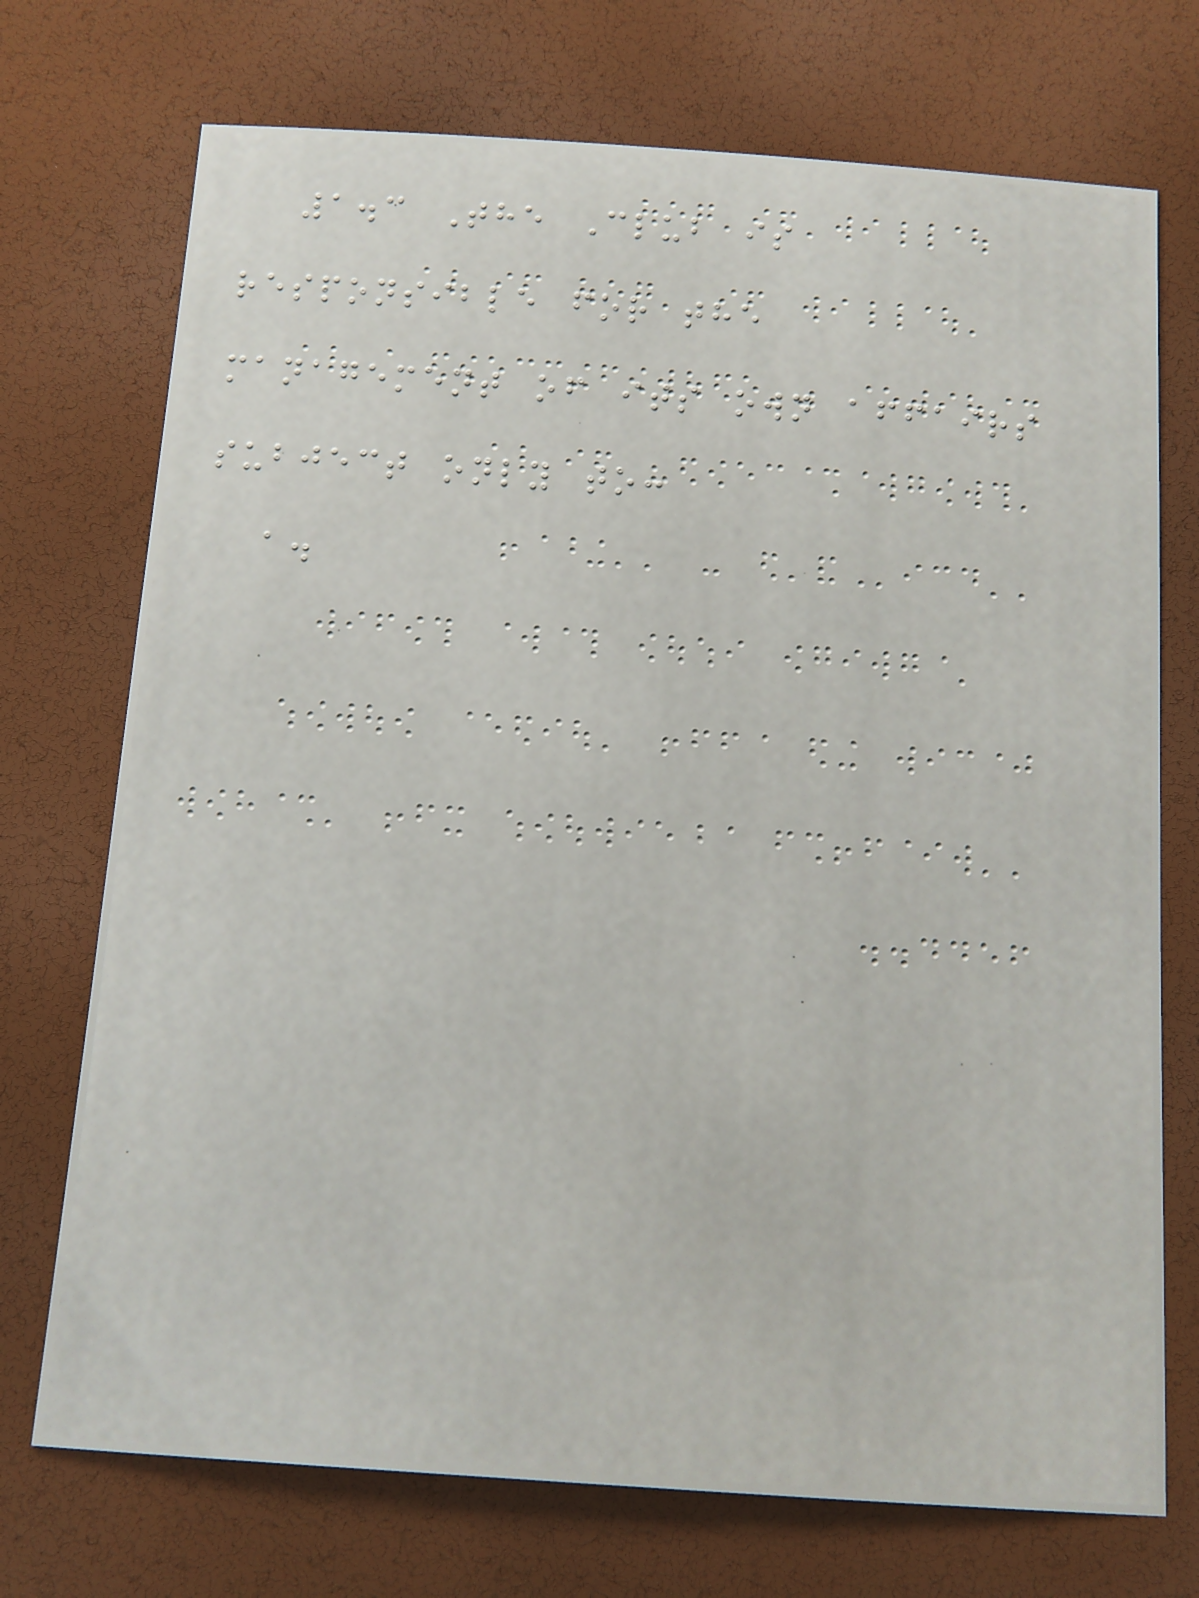1.3 The Club is
responsible for the
management of its own affairs
subject only to:
a.
